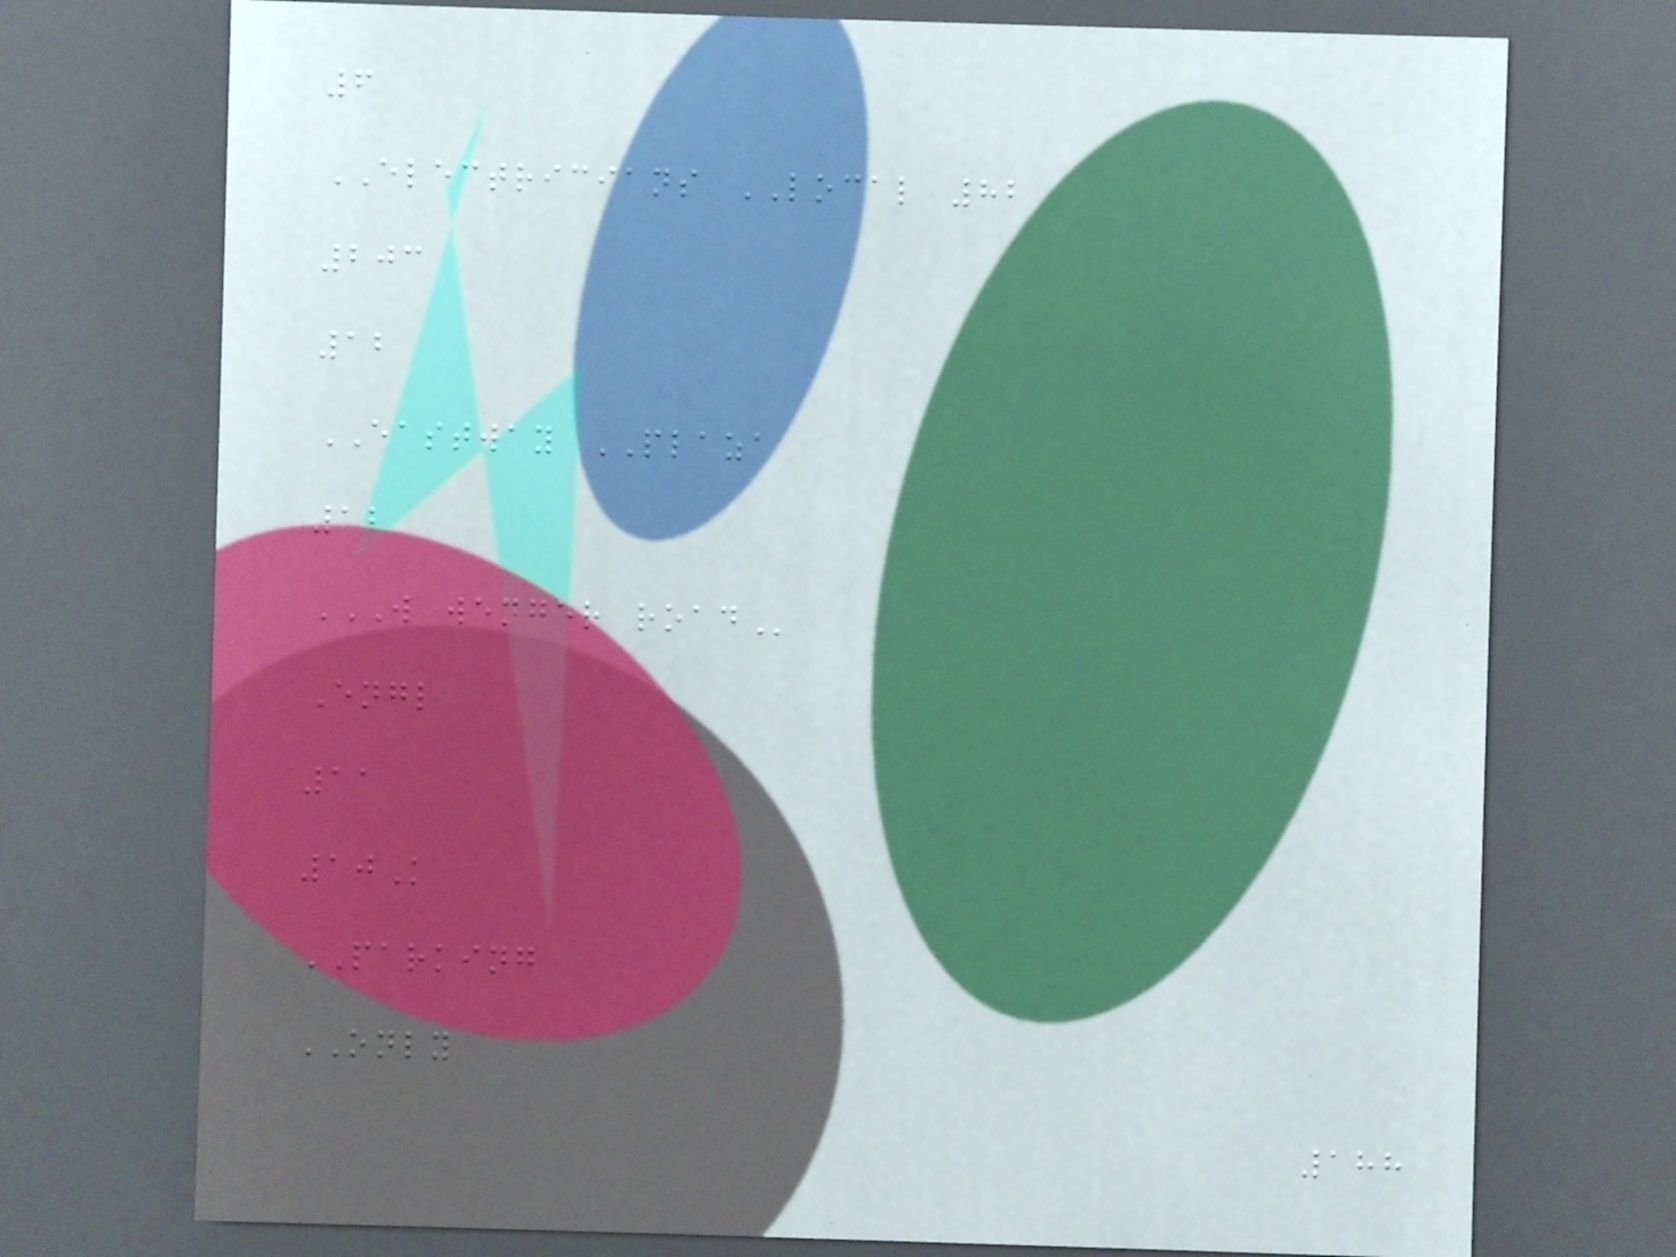6
ELECTRICIANS LOCAL 82
203
12
EASTWAY PLAZA
12
W WENGER ROAD
Engl
11
10K
PARKING
ONLY
188
